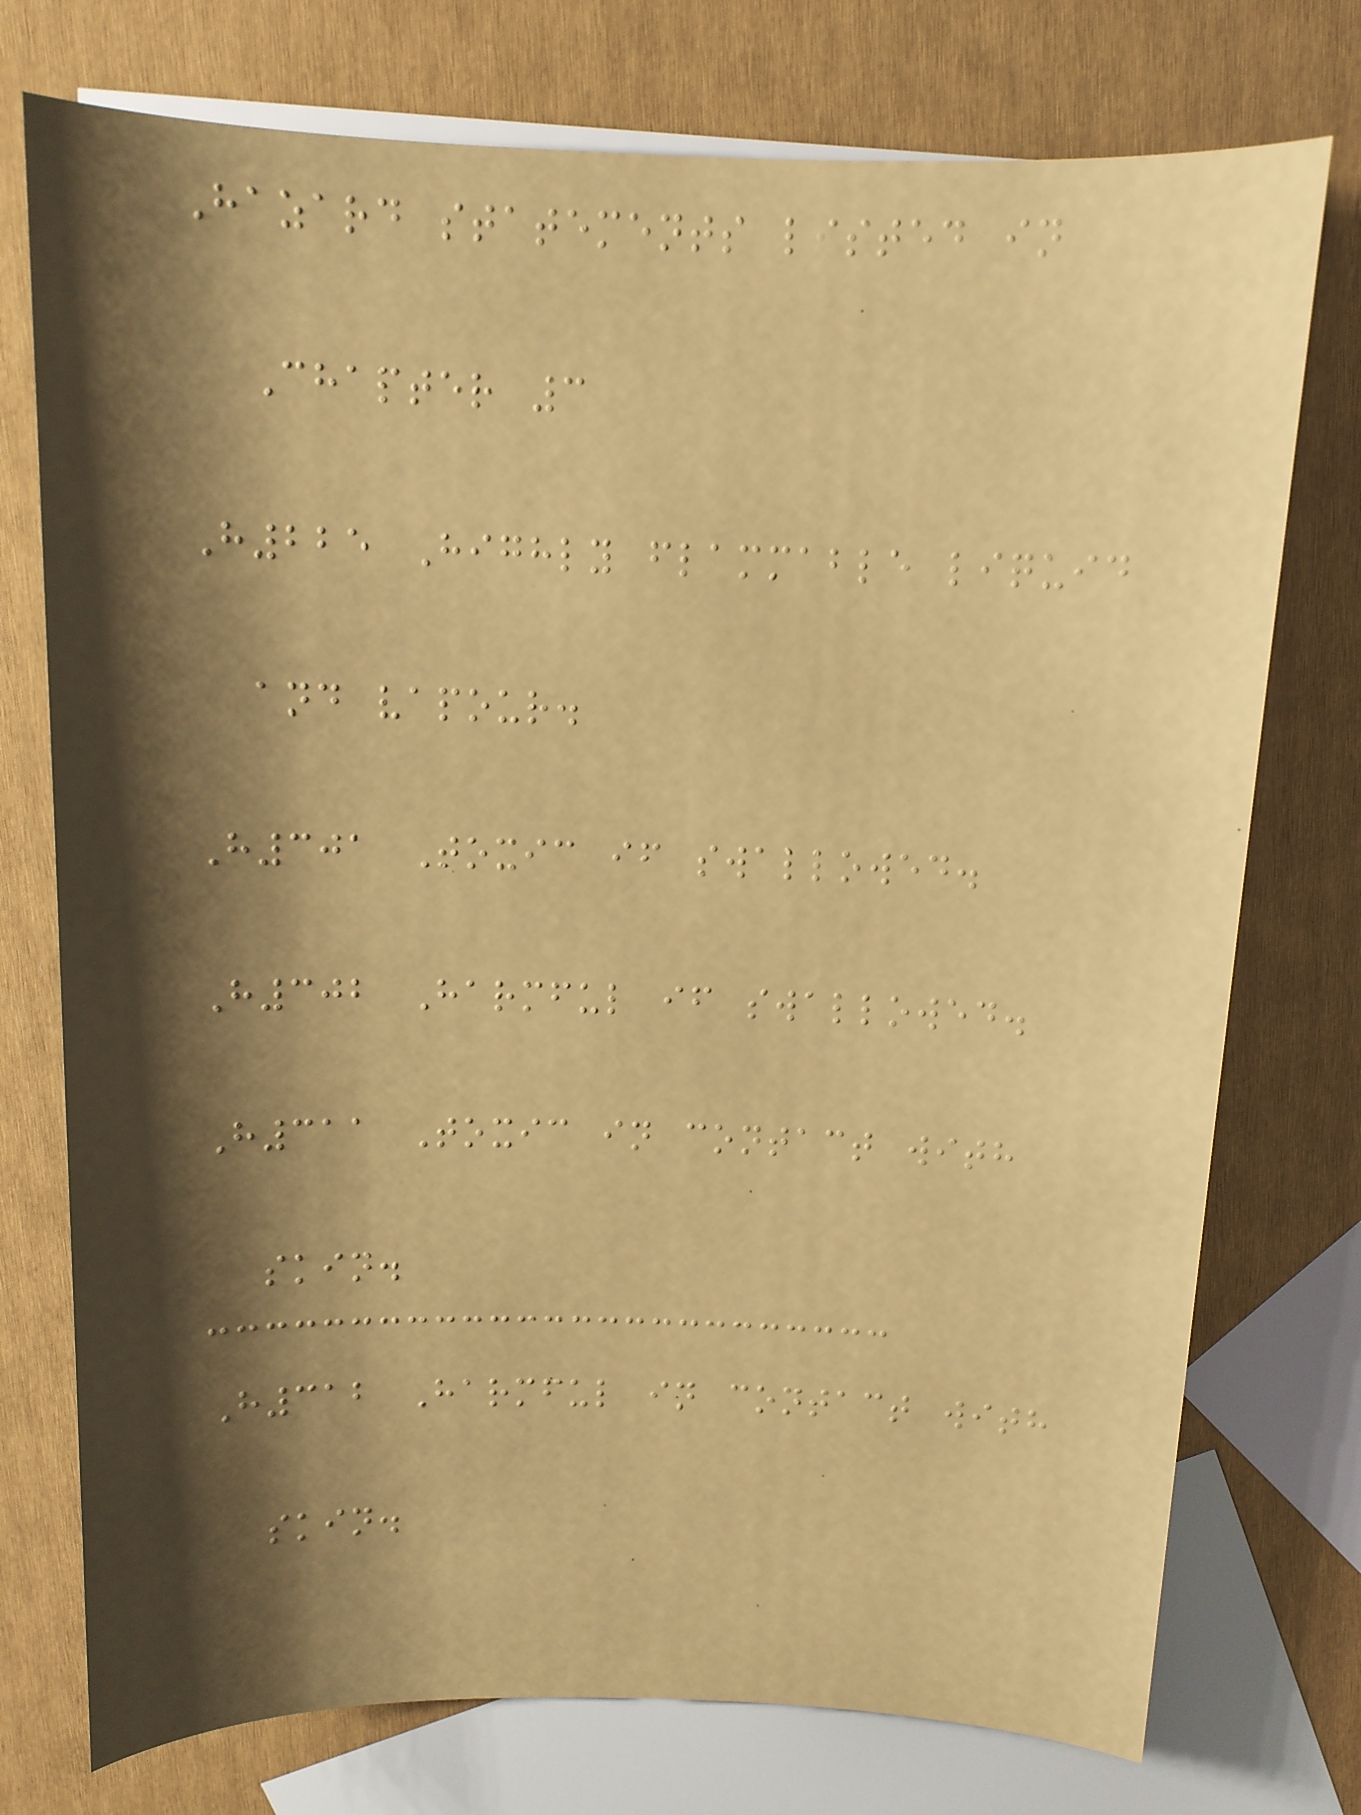Hazard statements listed in
Chapter 3
H225 Highly flammable liquid
and vapour.
H301 Toxic if swallowed.
H302 Harmful if swallowed.
H311 Toxic in contact with
skin.
H312 Harmful in contact with
skin.
